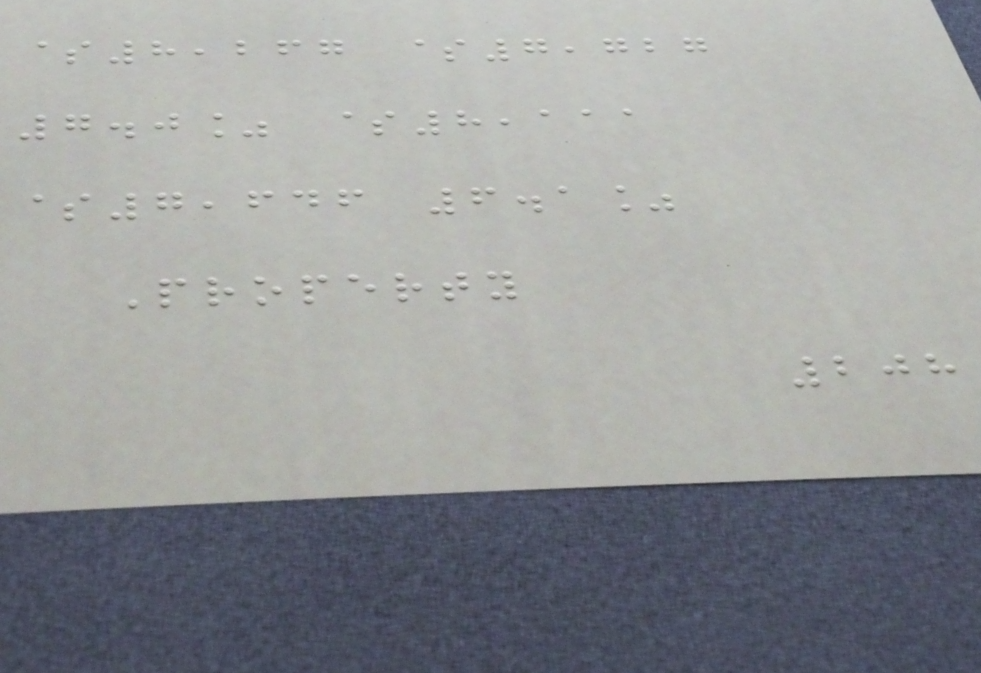$8,267 $7,727
7.0% $8,111
$7,646 6.1%
Property
208
